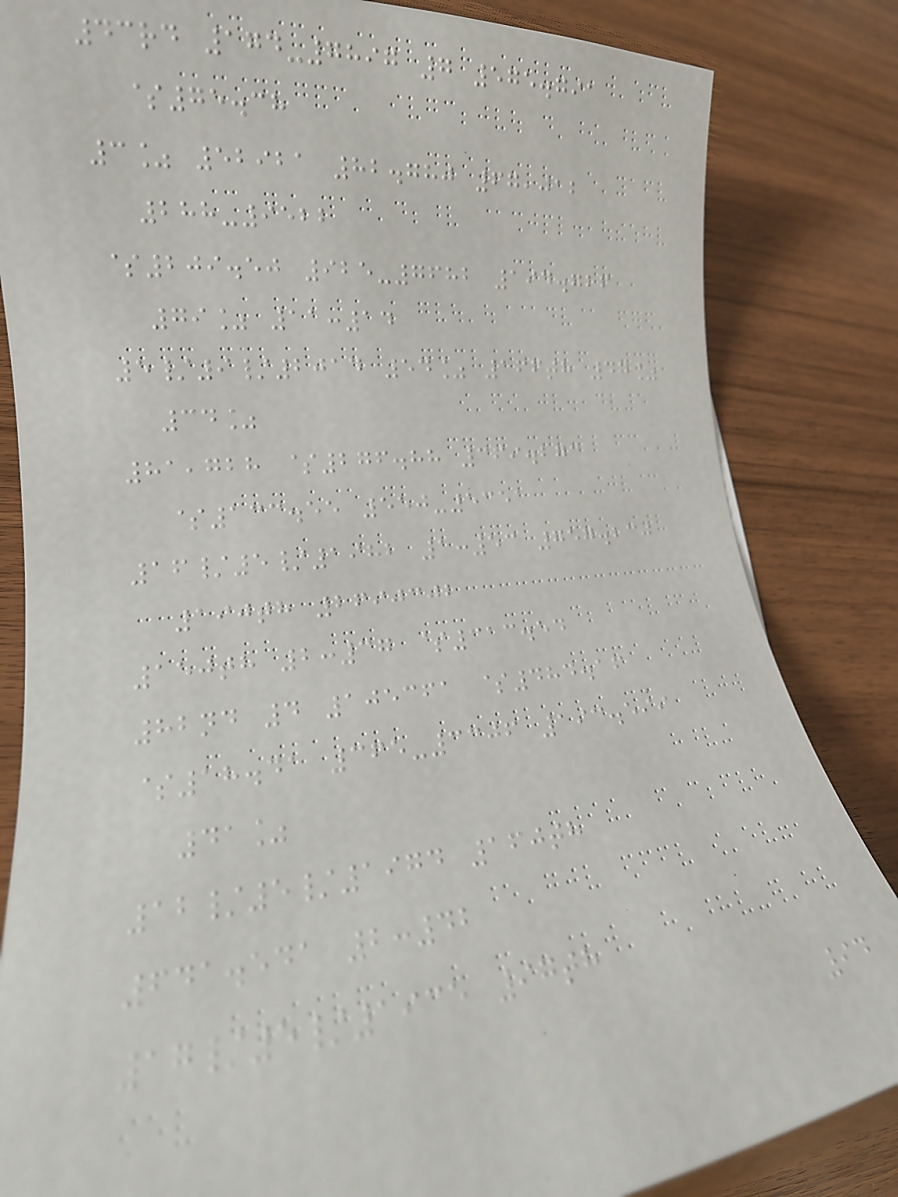43rd 174-7897 7 575.791
$75.38
3% 52921 82.780 67,012
288-9522
$209.50 925-7682 194.726
79% 11:14
5/9/2014 54% 166th 47%
34%
81,728 $276.88 369.273
$133.55 550-5351
16/5/1982 1:53 757.230
190th 2690302
150th 2:37 $313.54
82nd 4 105361 $484.16
$18.41 365-3306 193.599
41%
12/5/1974 160th
641.541 2:42
17/5/1935 97th
94
